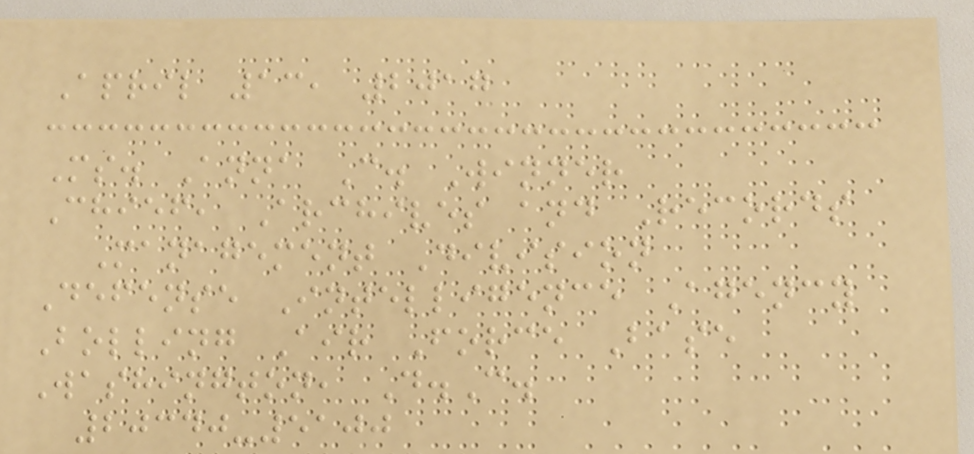April 13, 2017
Ms. Anna C. Winner
Chief, Archives and Records
Management Division
Defense Intelligence Agency
Bolling Air Force Base
Washington, D.C.
20340-5100
